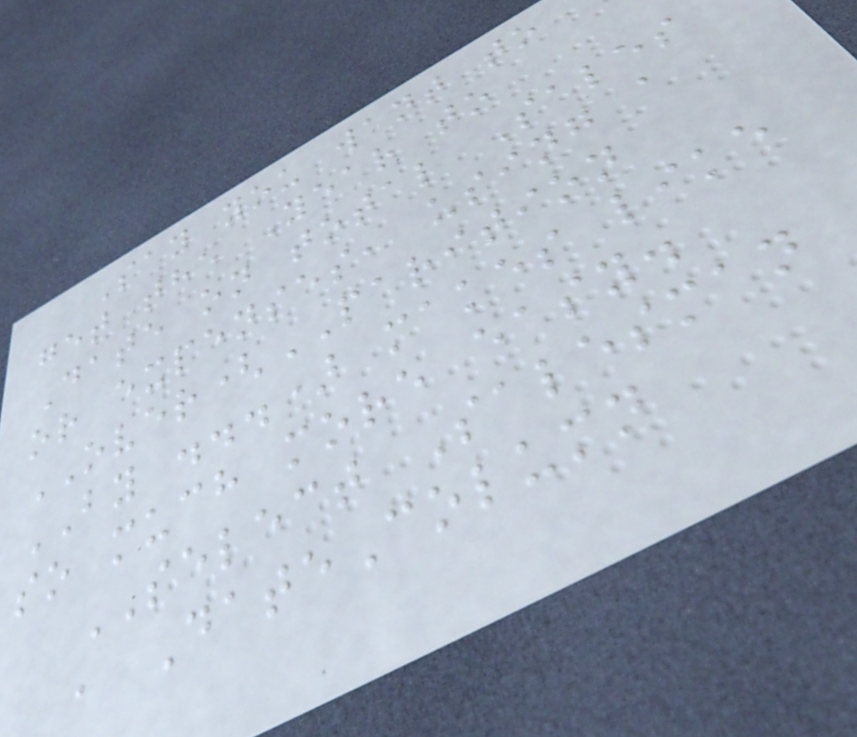Say you want to
get the Year to
Date on total Sales
or expenses, using a
OVER(PARITION
BY ...) makes like
so much more easy.
SELECT Salesman
, DateColumn
